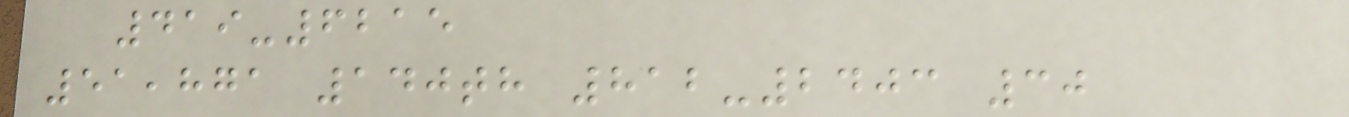419-6215
51,871 140th 812-2403 30
